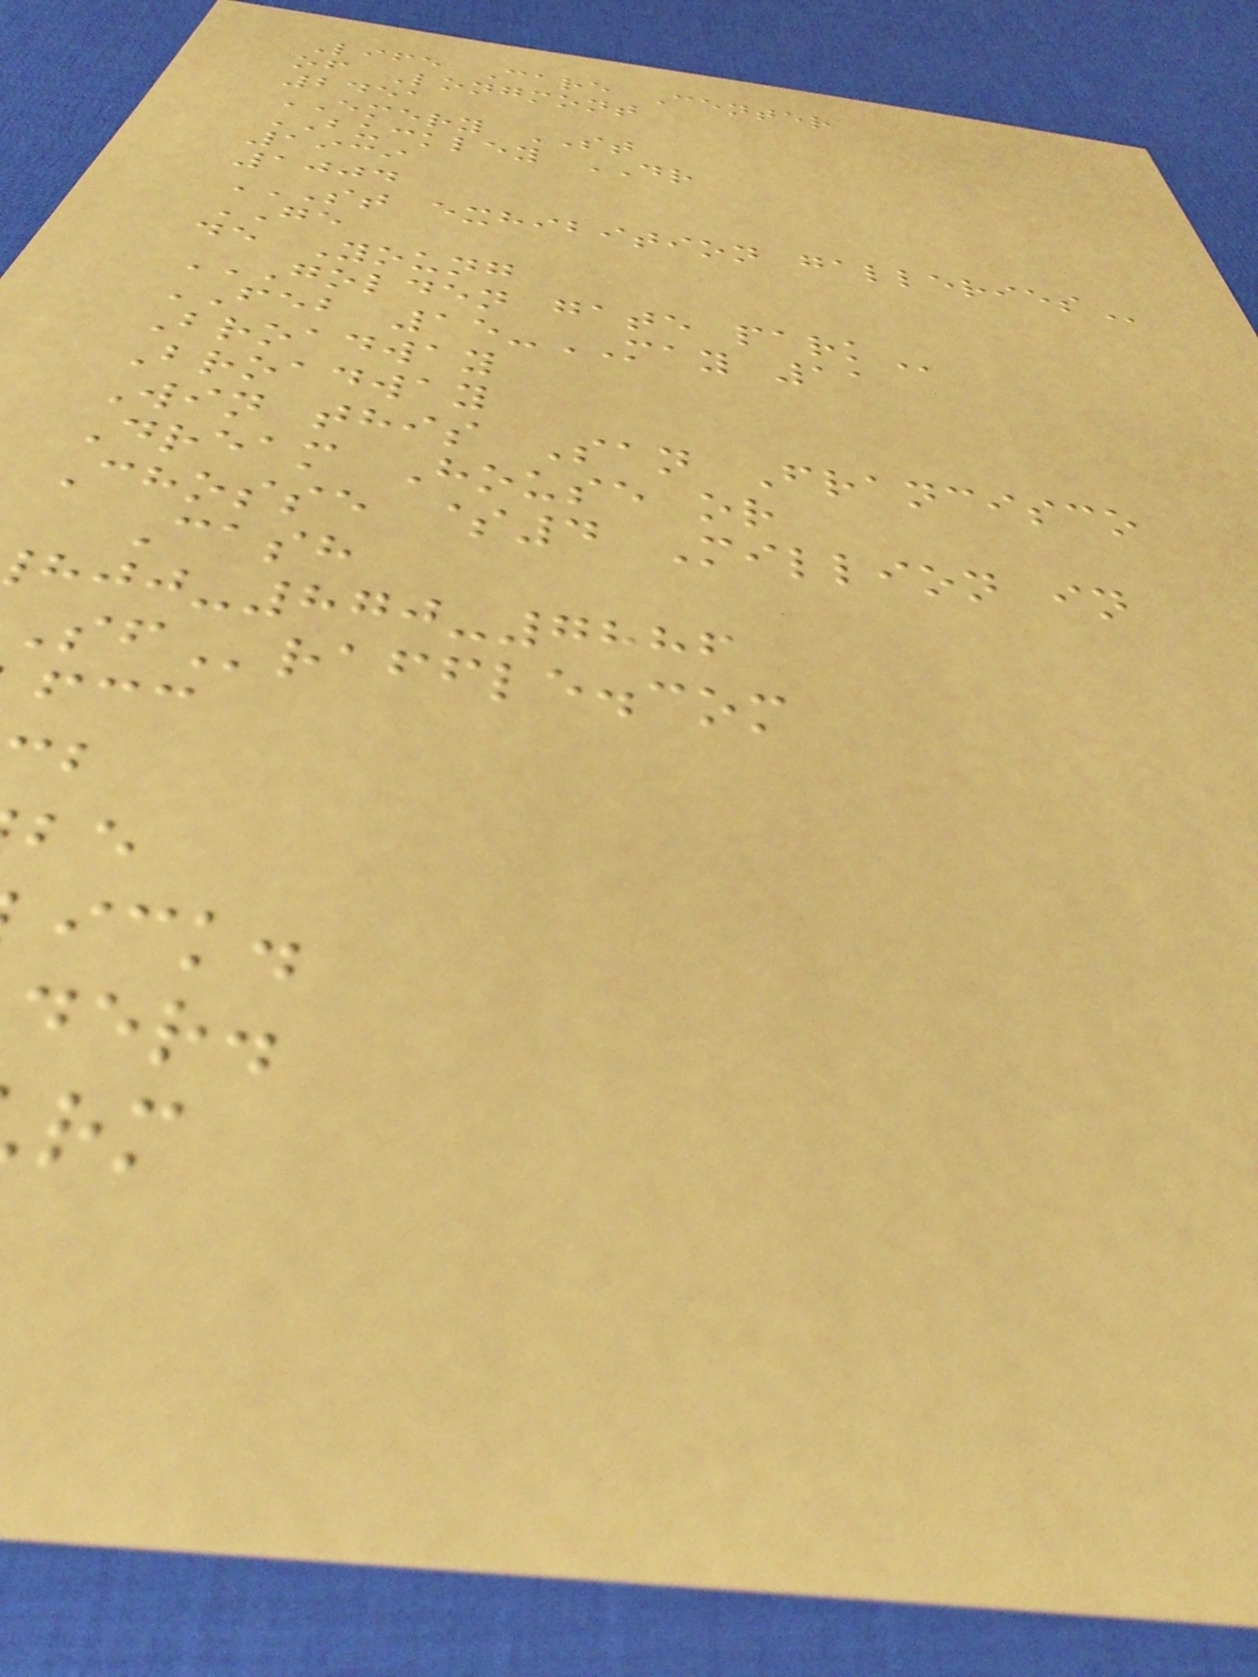Life Care Center
of Longmont
2451
EMERY ST
BUCKLEY DR
1939
1004
ST EXHIBITION GALLERIES
GE
de Young
GOLDEN GATE PARK
FEB 15-MAY 11
Broadway
Broadway
Win this San Francisco
Dream House or
Chosse $4 Million in
Cash
-870-7886
raffle.com
ick.
der.
